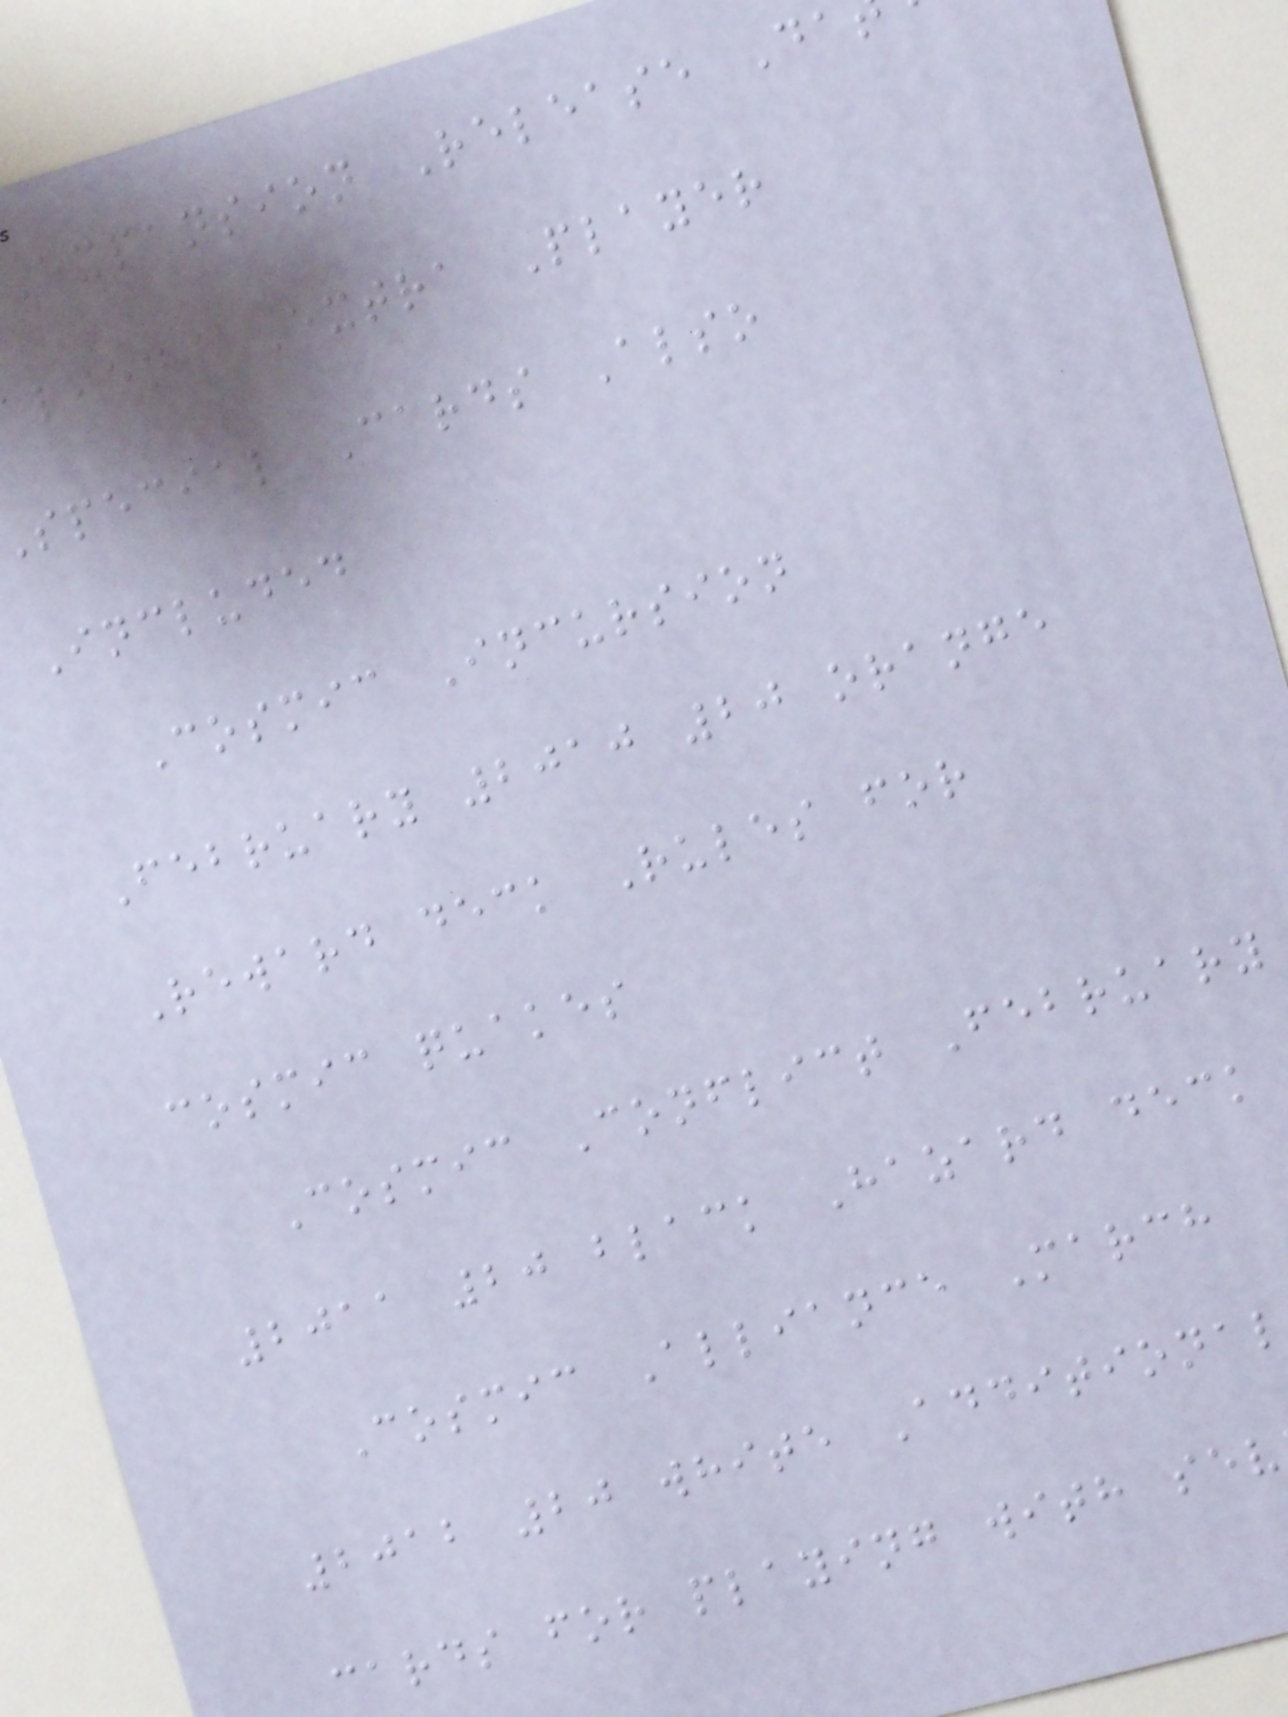expansion Release Da
liens Extra Player
special Cards Also
Included
Cosmic Incursion
February 2010 20 orange
Reward deck Rules for
cosmic quakes
Cosmic Conflict February
2011 20 black Hazard deck
Cosmic Alliance March
2012 20 white Additional
cards for playing with sev
